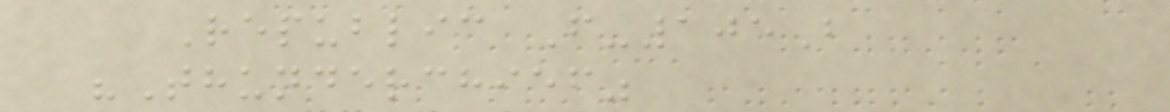Republic F-105B
"Thunderchief"
